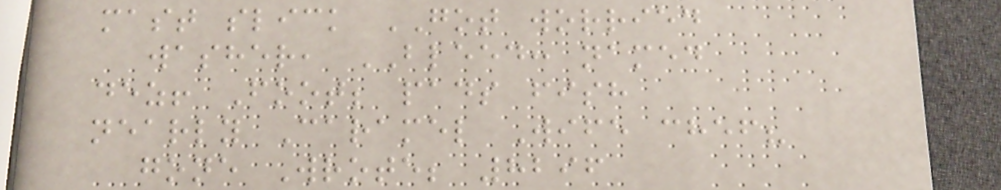mast slick GOT worried
washer, BLEED: named
dez! Foot; pads fish
nearly Caramel Wife chef?
gone Wrote; 8296
